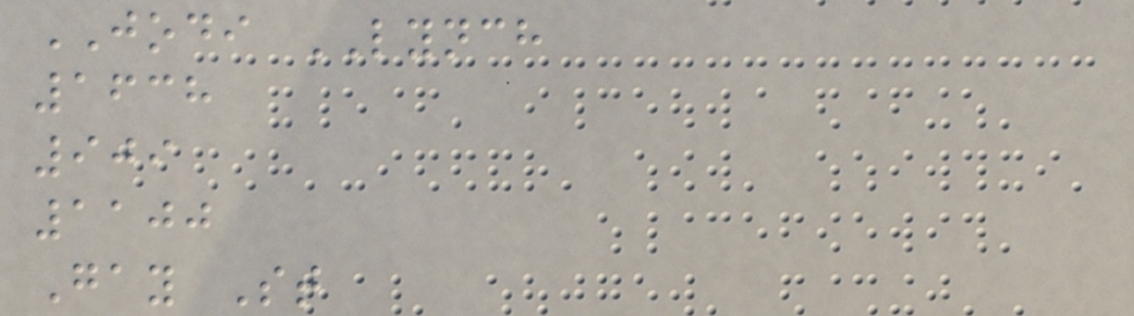JODI LYNCH
1638
909
1100
Gay St
